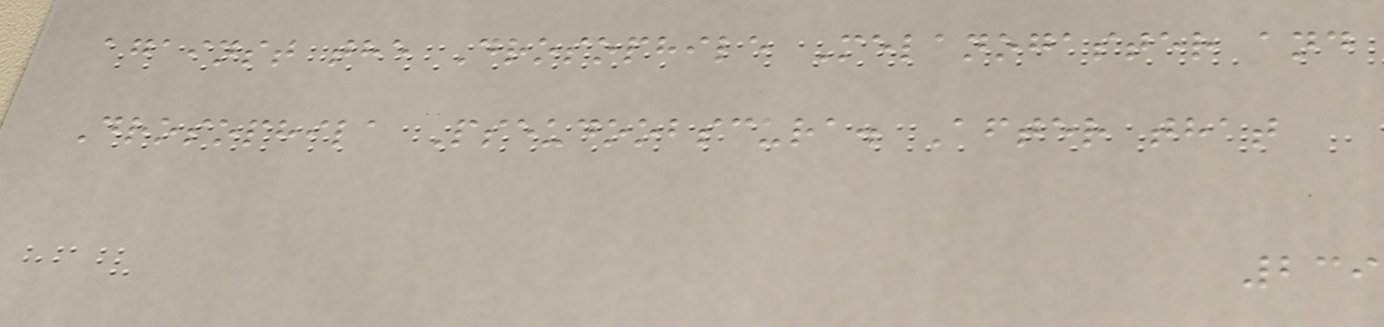against the Drosophile Melanogaster and
Drosophila Pseudoobscura. After that
239
